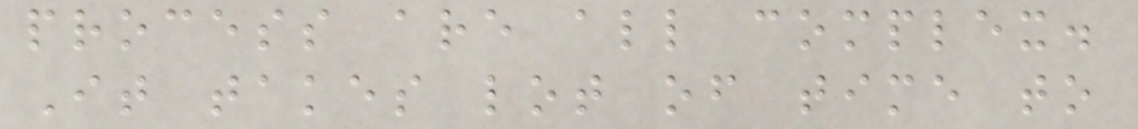process are all complex.
It takes lot of time to
